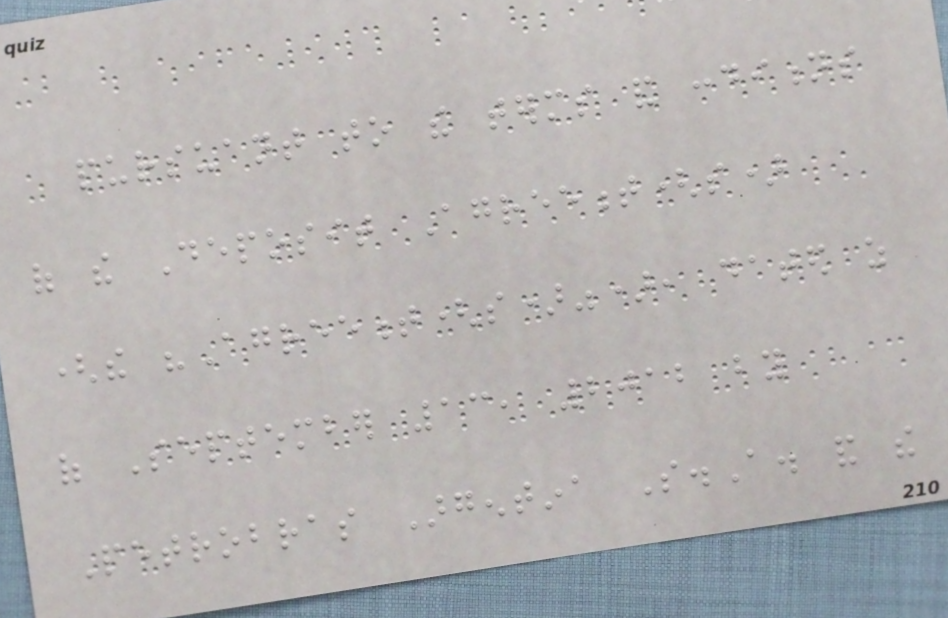pursuant to the terms and conditions
of the Deposit Agreement(s)
(the "Agreement(s)"), dated as
of September 13, 2012 by
Petrobras Argentina S.A. and the
